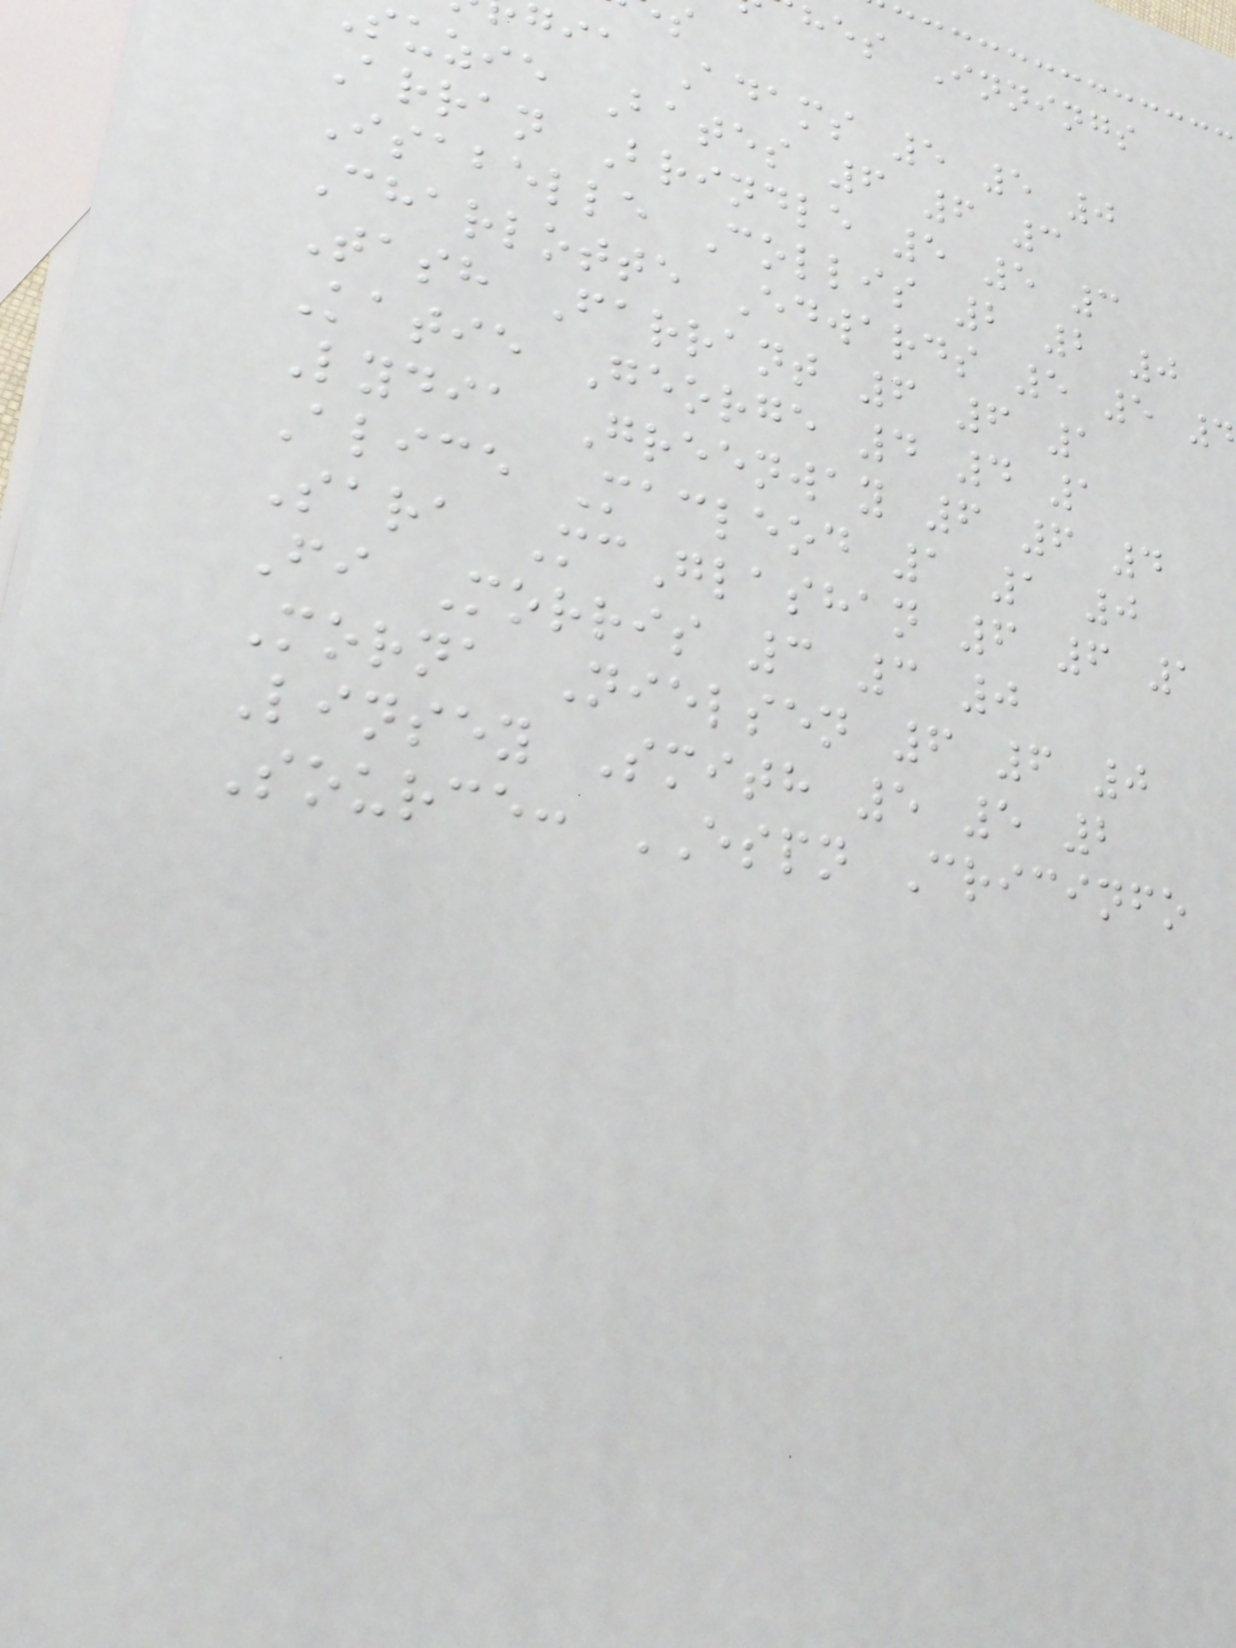hes Innings
gia Adams 5 5 0
suzie Bates 6 6 3
Arran Brindle 5 5 3
Isabelle Collis 2 2 0
Charlotte Edwards 5 5 4
Tash Farrant 6 6 1
Katie George 4 4 1
Lydia Greenway 6 6 4
Alice Macleod 1 1 0
Sara McGlashan 6 6 1
Fi Morris 3 3 0
Morna Nielsen 6 6 0
Linsey Smith 5 5 2
Source: ESPN Cricinfo
